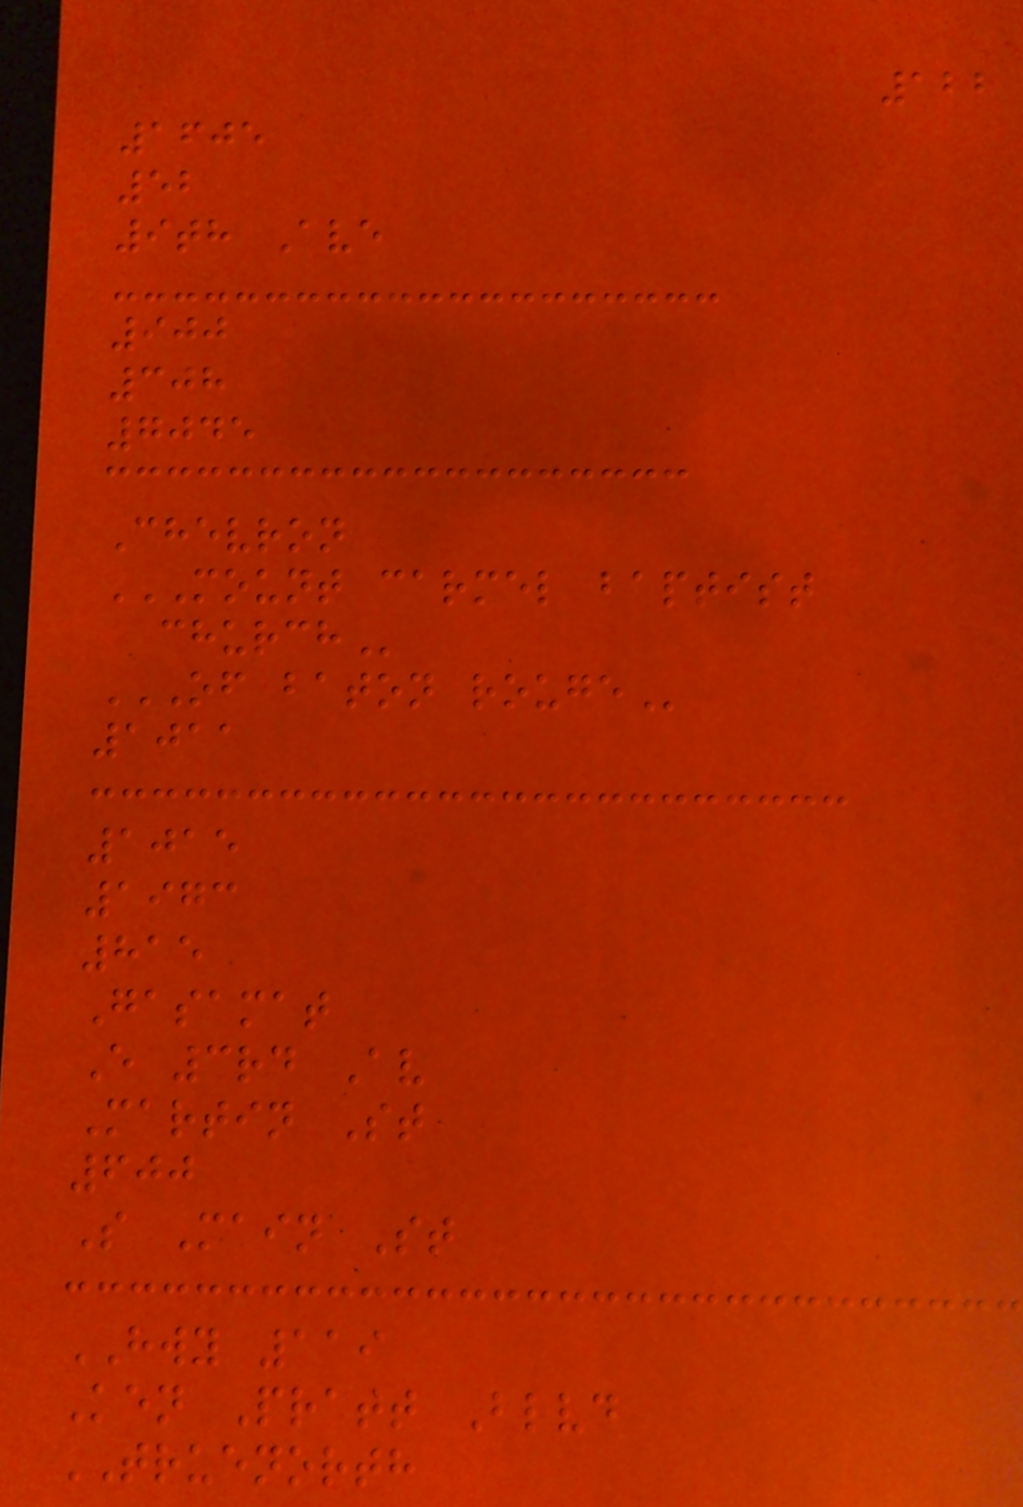122
1605
52
9th Ave
900
308
7045
Chevron
MOUNT CARMEL BAPTIST
CHURCH
OF BATON ROUGE
1011
1015
1973
815
Gasamat
E 3rd Av
Martin St
600
S Main St
HWY 119
Ken Pratt Blvd
TRUENORTH
